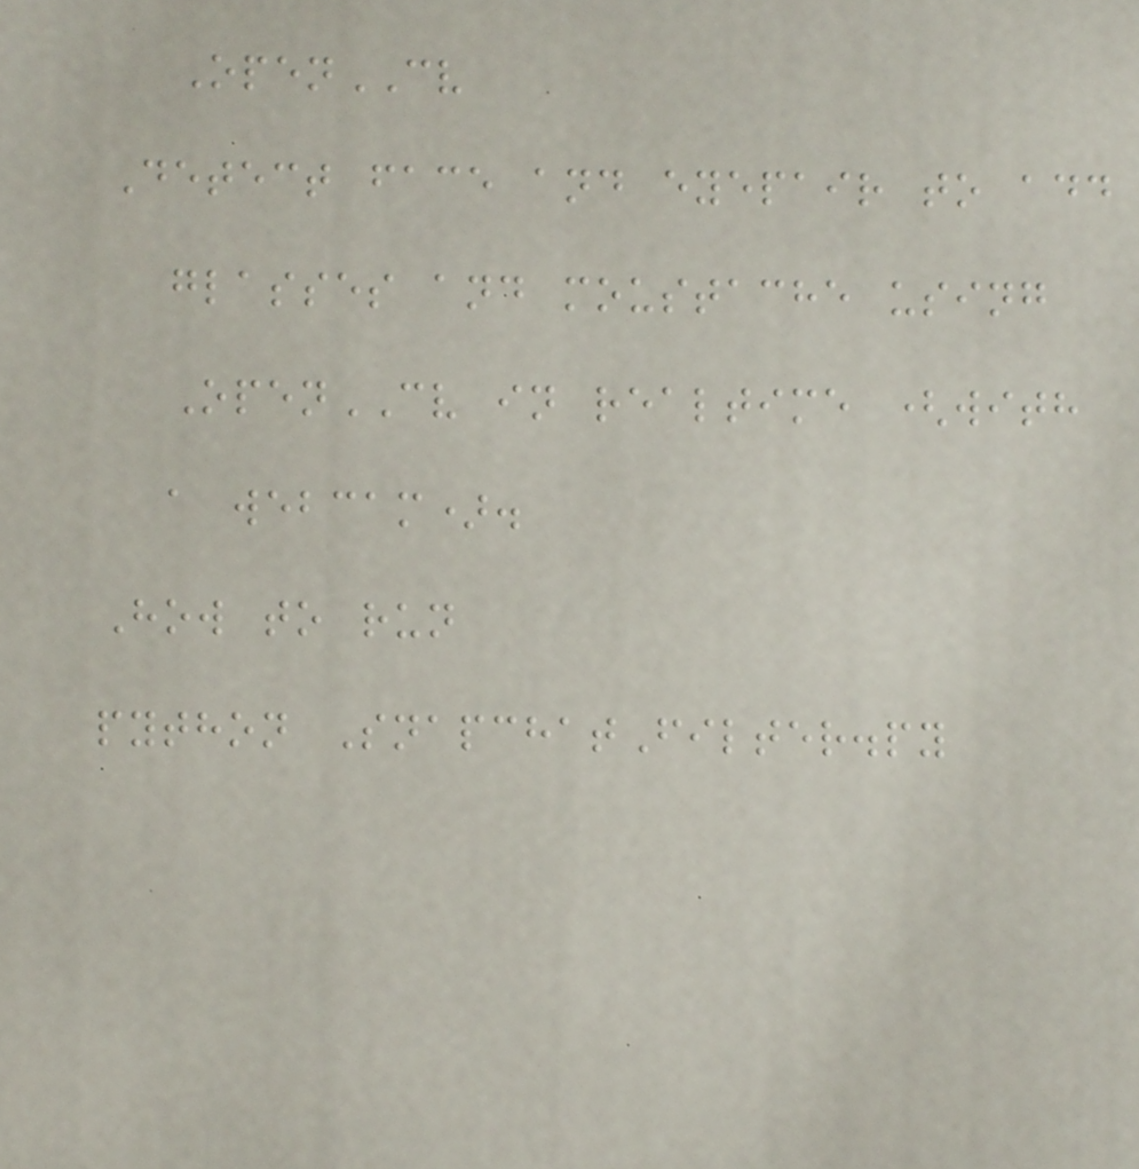OpenCV
Detect face and eyepair to add
glasses and moustache using
OpenCV in realtime (with
a webcam).
How to run
python SnapchatFilter.py
